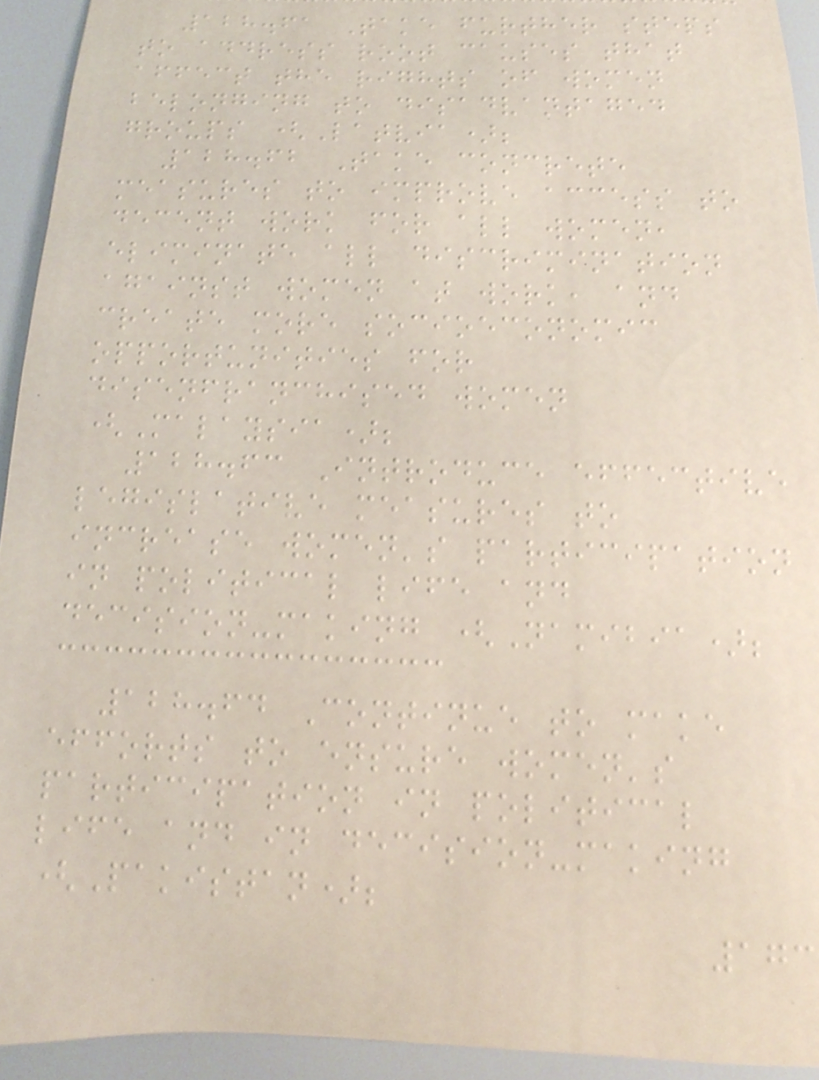128.61 Take further steps
to address root causes that
affect the rights of women
belonging to disadvantaged
groups (Latvia);
128.62 Take concrete
measures to improve access to
decent work for all women,
eliminate all discrimination
against women at work, and
create more socioeconomic
opportunities for
disenfranchised women
(Malaysia);
128.63 Introduce effective
legislative measures to
increase women's participation
in political life and
decision-making (Namibia);
128.64 Continue to make
efforts to ensure women's
participation in political
life and in decision-making
(Pakistan);
173
